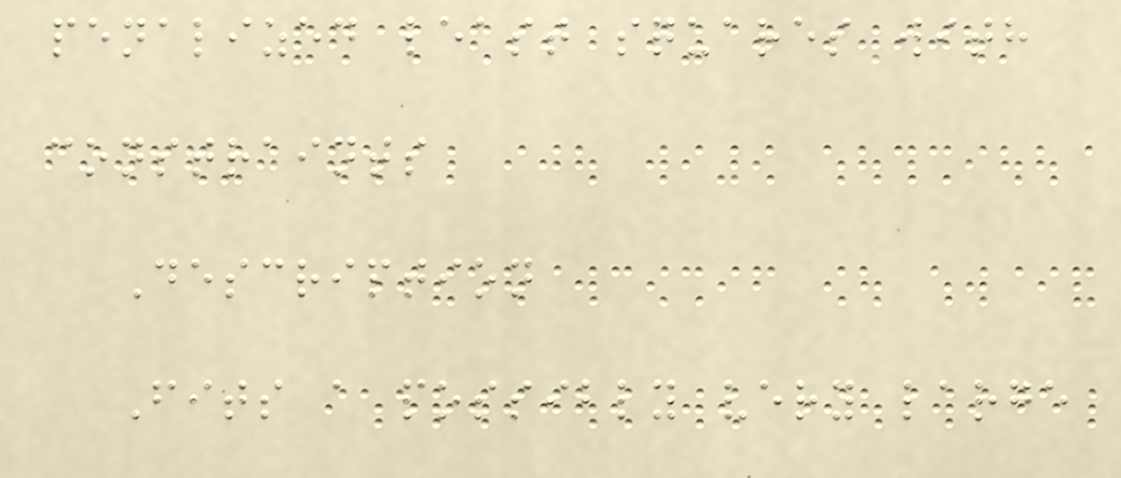penalized least squares with
constraints
Description
Fits a possibly very large
